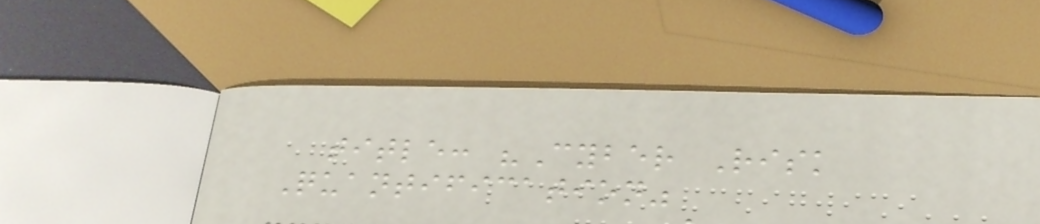title: "Cyber Risk
Quantification"
